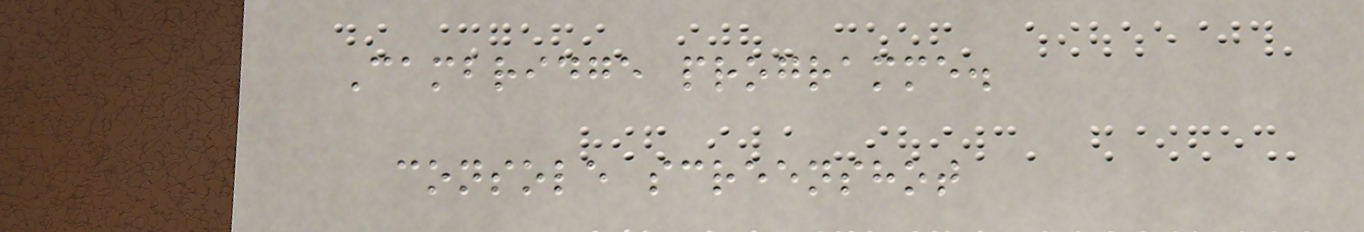Cambridge programme.
console screenshot
